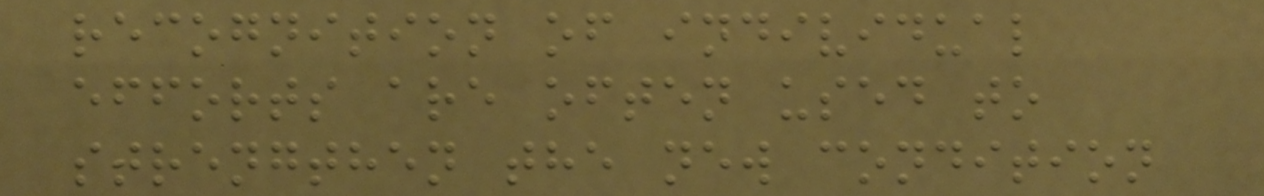recognition of individual
efforts are often used to
strengthen the new condition
